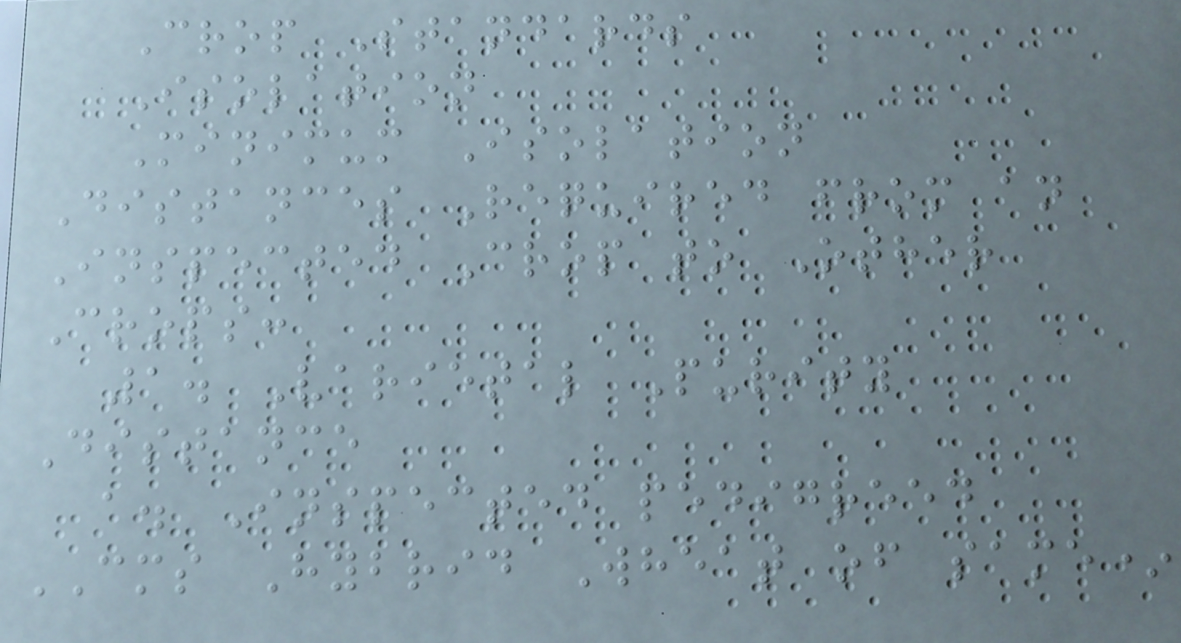Crop Standards
Isolation
Minimum Isolation
Distances Required from an
Inspected Crop to Other
Crops:
1. Varietal Purity
Distance
a. Inspected pedigreed
CMS Hybrid Wheat of same*
